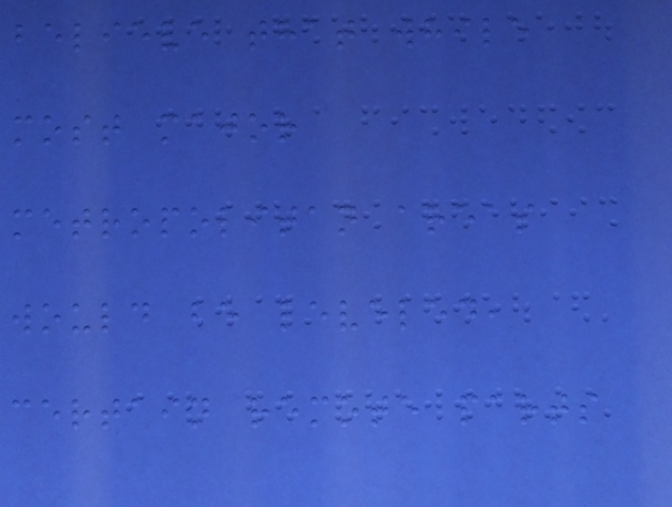believe that while
most major
metropolitan areas
would be leveled,
certain remote parts
